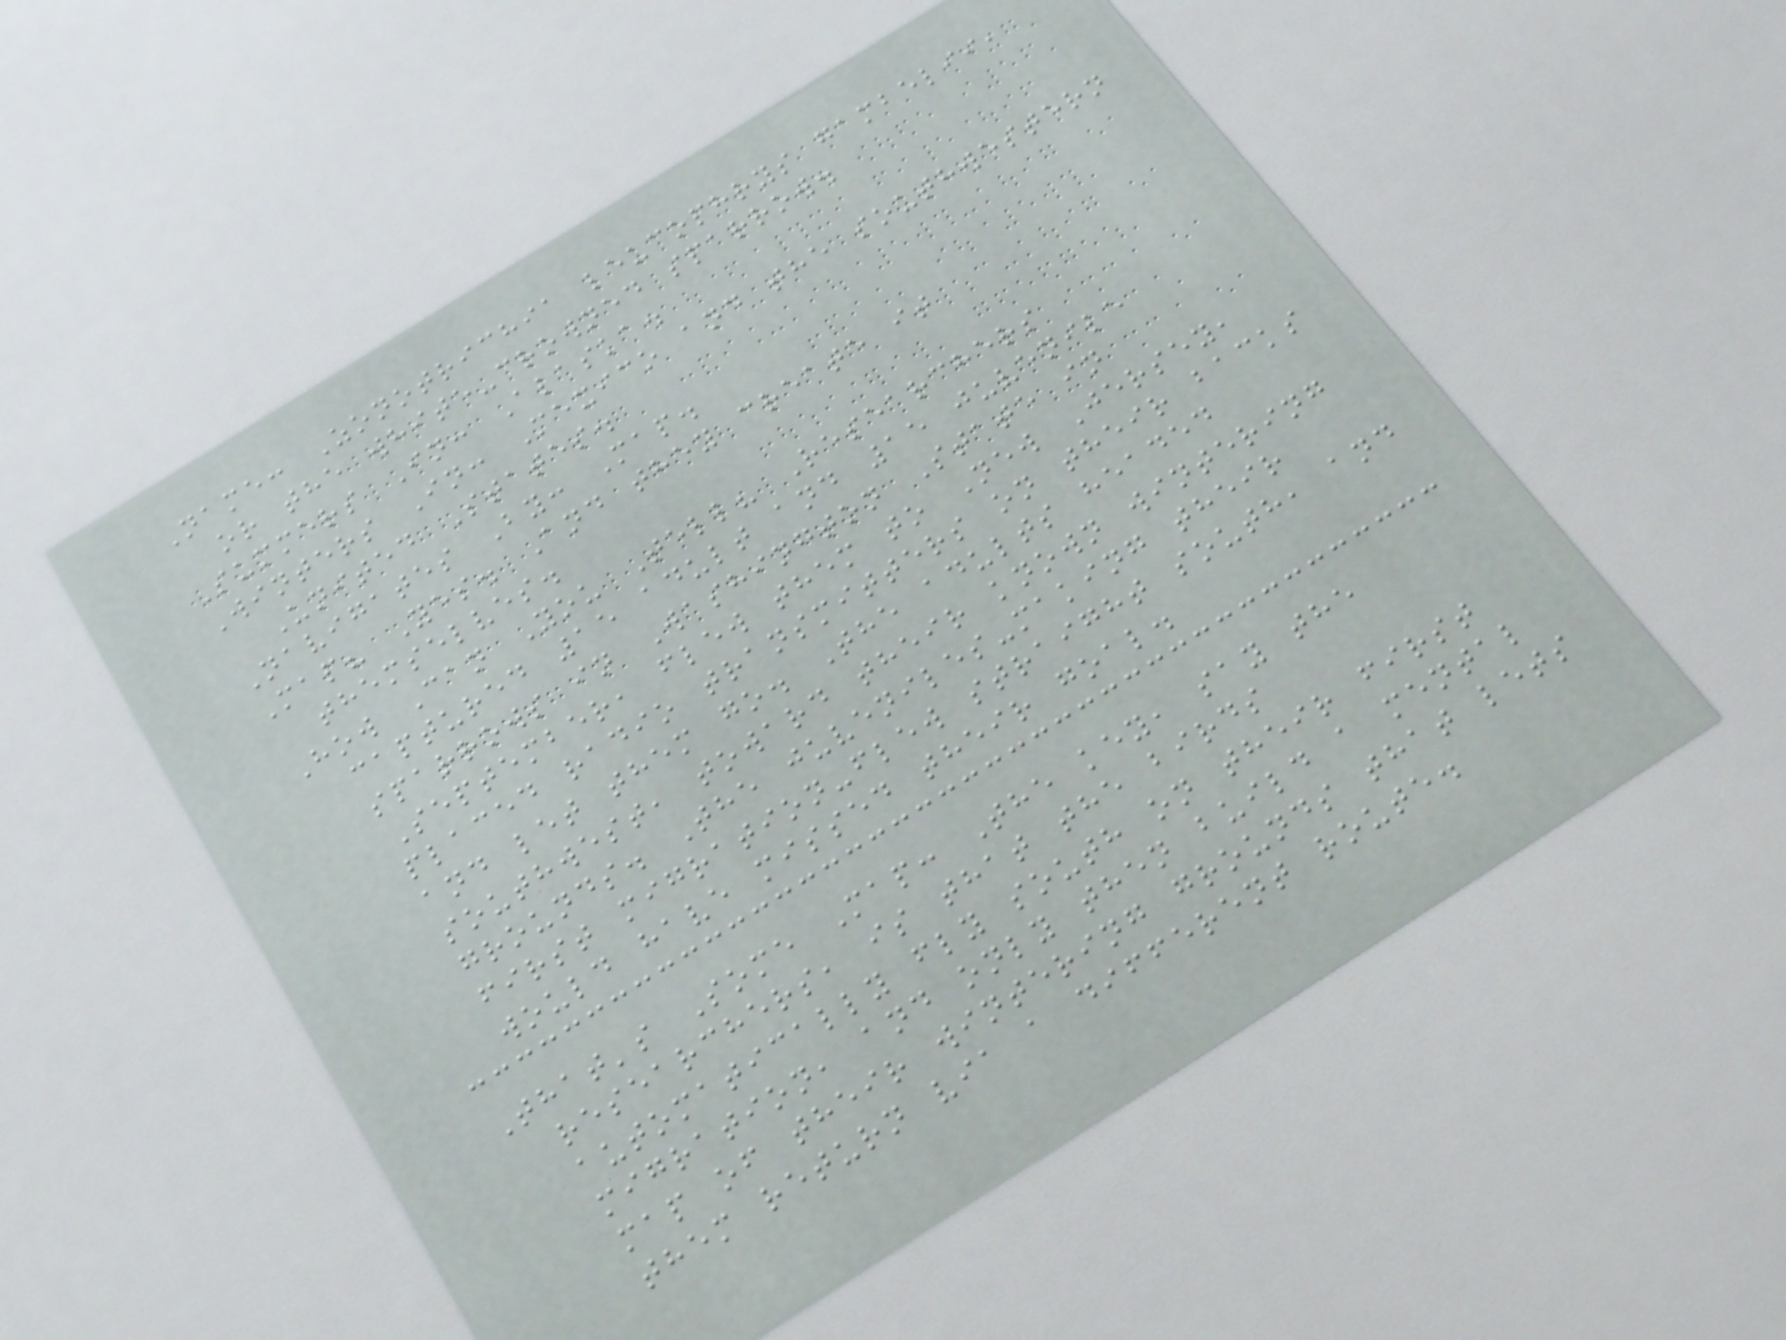Name: Zonotrichia leucophrys gambelii,
or the white-crowned sparrow.
Summers In: Alaska.
Winters In: Mexico and the southwestern
United States.
Navigates By: Map.
Map? Yes. And they create it
themselves.
How Can You Tell? Researchers
captured 15 adult and 15 juvenile
sparrows in Washington State in
September, flew them to New Jersey,
placed radio transmitters on their backs
and let them go. The adults headed
southwest, toward their known wintering
grounds. The juveniles-making their
first migration-flew straight south, and
would have missed their goal.
That's Some Map: The key, say the
researchers, is that the birds
automatically fly south on their first
migration, and only then build a mental
map of their wintering grounds that lets
them return via a different route.
